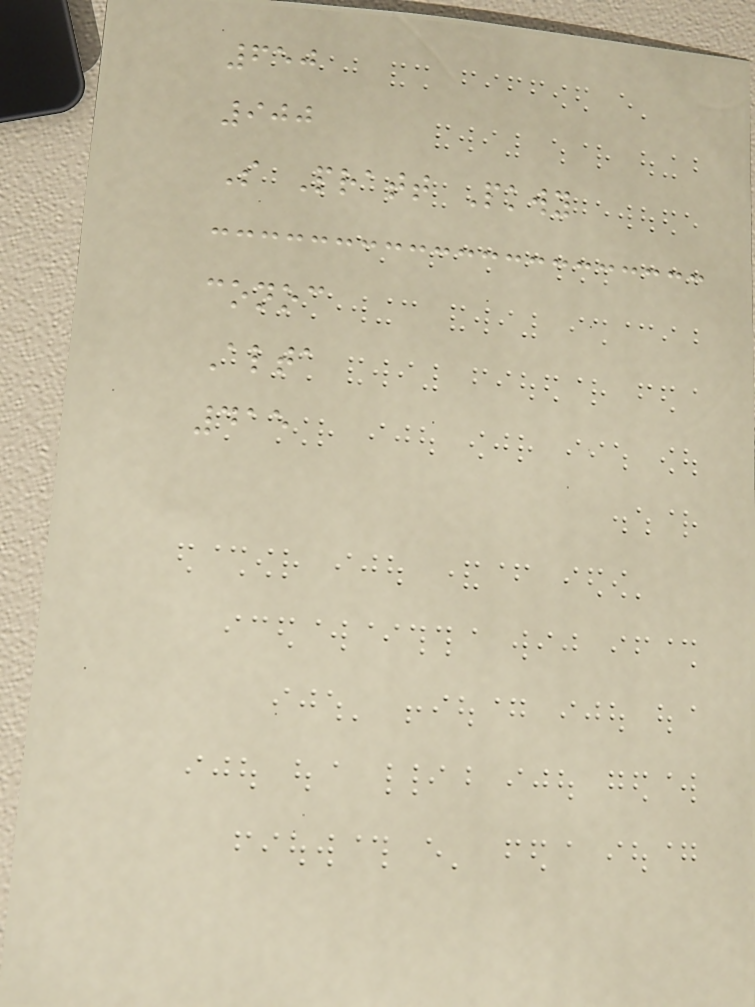650
900
S Pratt Pkwy
conoc
Alta
415
